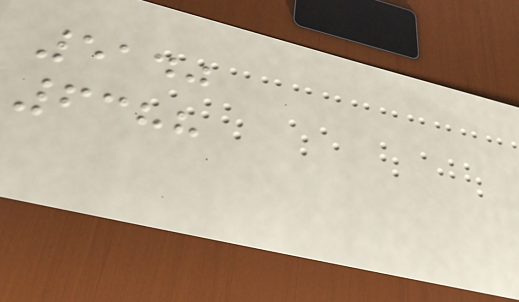5140
6388
